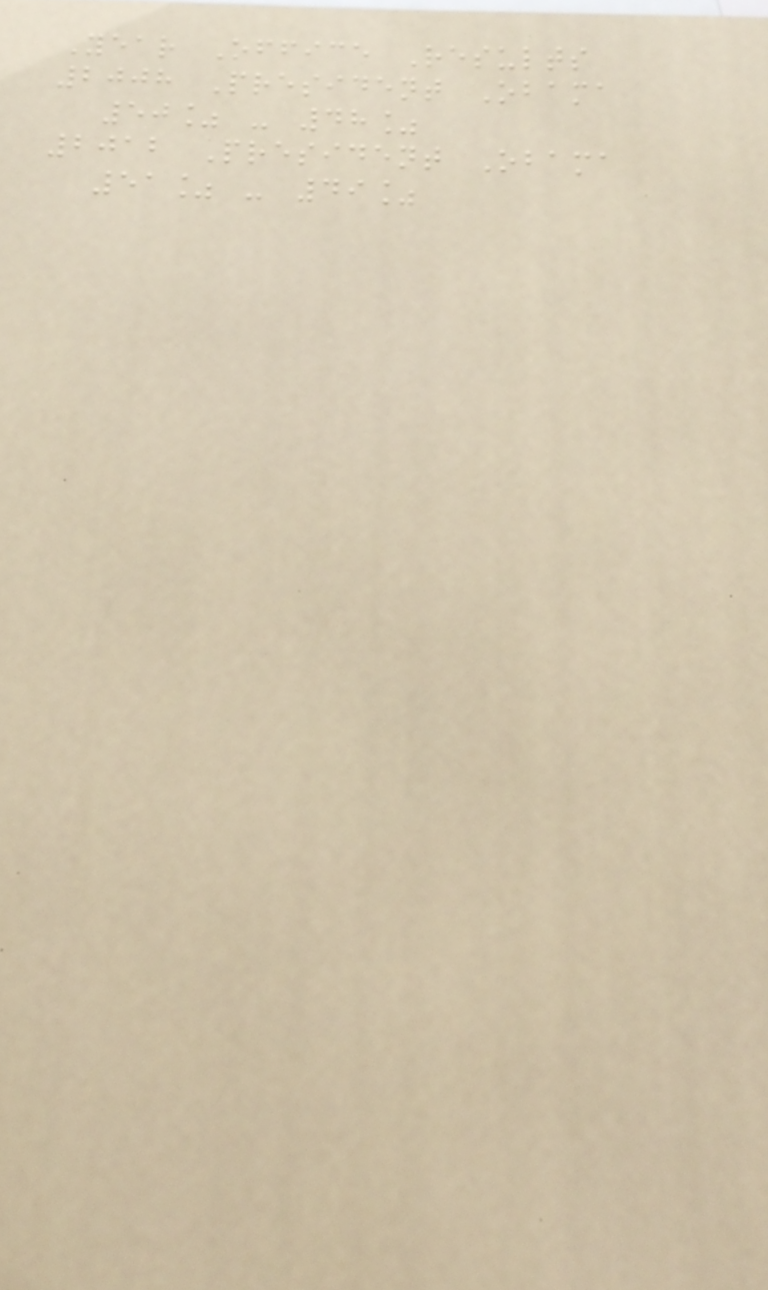Year Office Results
2008 President Obama
50% - 48%
2012 President Obama
51% - 49%
